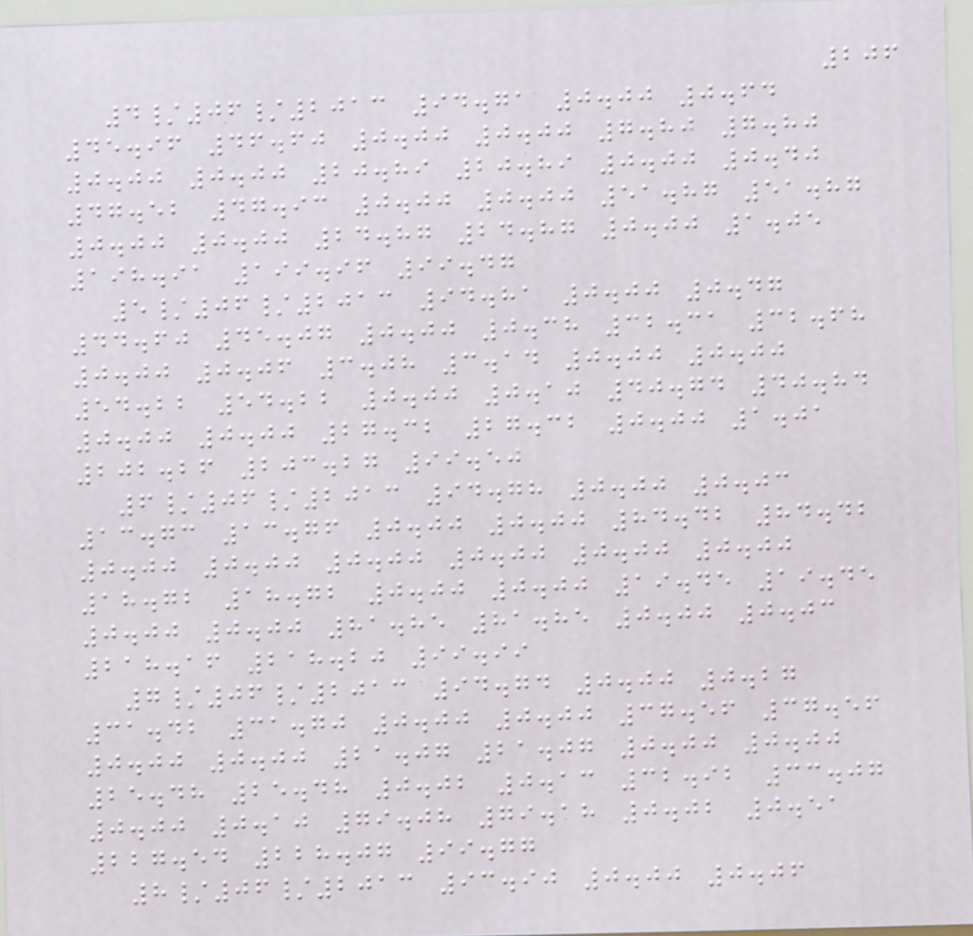206
4/06/2013 94.71 0.00 0.64
45.96 46.60 0.00 0.00 7.80 7.80
0.00 0.00 20.89 20.89 0.00 0.40
47.52 47.93 0.00 0.00 51.87 51.87
0.00 0.00 24.87 24.87 0.00 1.05
198.91 199.96 99.47
5/06/2013 94.81 0.00 0.47
44.60 45.07 0.00 0.38 32.31 32.68
0.00 0.06 3.08 3.14 0.00 0.00
54.22 54.22 0.00 0.10 40.74 40.84
0.00 0.00 27.32 27.32 0.00 1.01
202.26 203.27 99.50
6/06/2013 94.78 0.00 0.03
13.73 13.76 0.00 0.00 84.42 84.42
0.00 0.00 0.00 0.00 0.00 0.00
18.72 18.72 0.00 0.00 19.45 19.45
0.00 0.00 81.85 81.85 0.00 0.03
218.16 218.20 99.99
7/06/2013 94.74 0.00 0.27
31.42 31.70 0.00 0.00 37.56 37.56
0.00 0.00 21.07 21.07 0.00 0.00
25.48 25.48 0.02 0.13 32.92 33.07
0.00 0.10 79.08 79.18 0.02 0.51
227.54 228.07 99.77
8/06/2013 93.90 0.00 0.06
